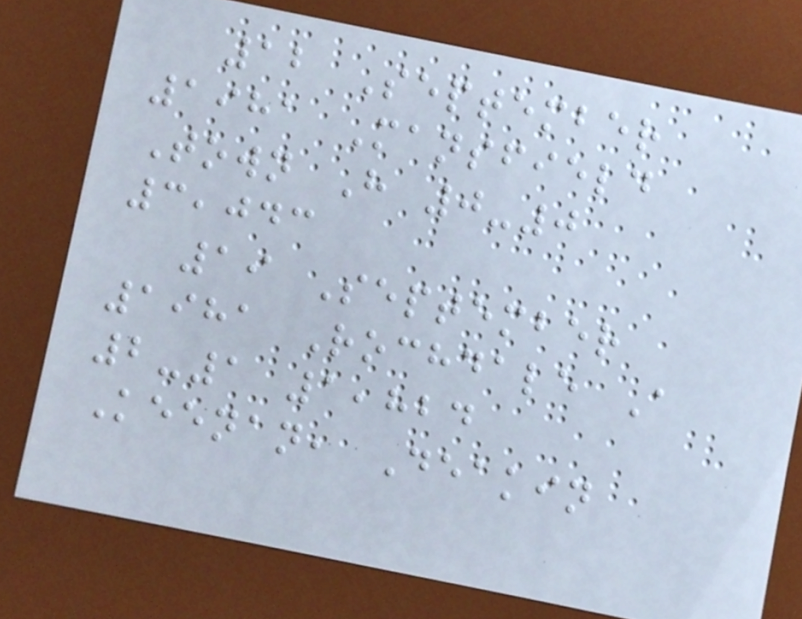12 September
1981 Mansfield
Town H 0-0
3,043
19 September
1981 Rochdale A
2-1 1,824
Keenan, Deakin
